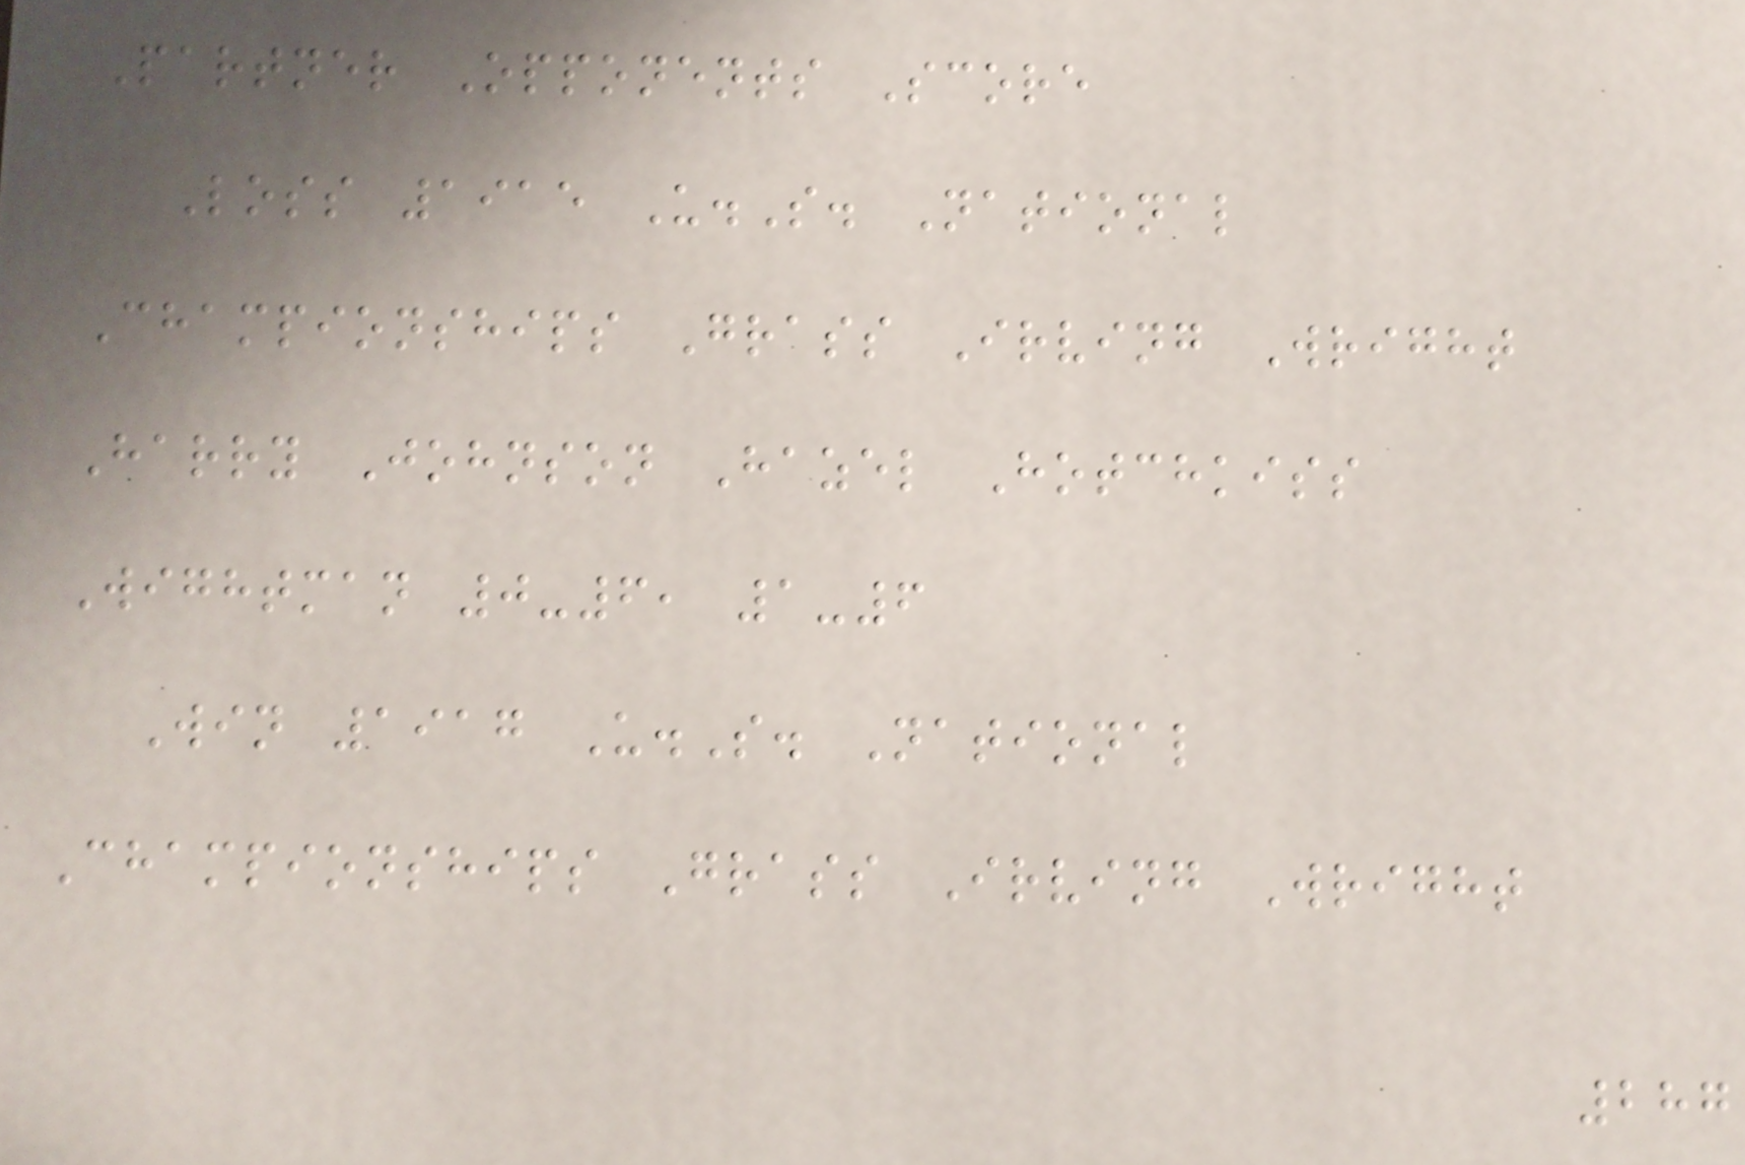Partner Opponents Score
Loss 1915 U.S. National
Championships Grass Irving Wright
Harry Johnson Hazel Hotchkiss
Wightman 0-6, 1-6
Win 1917 U.S. National
Championships Grass Irving Wright
287
